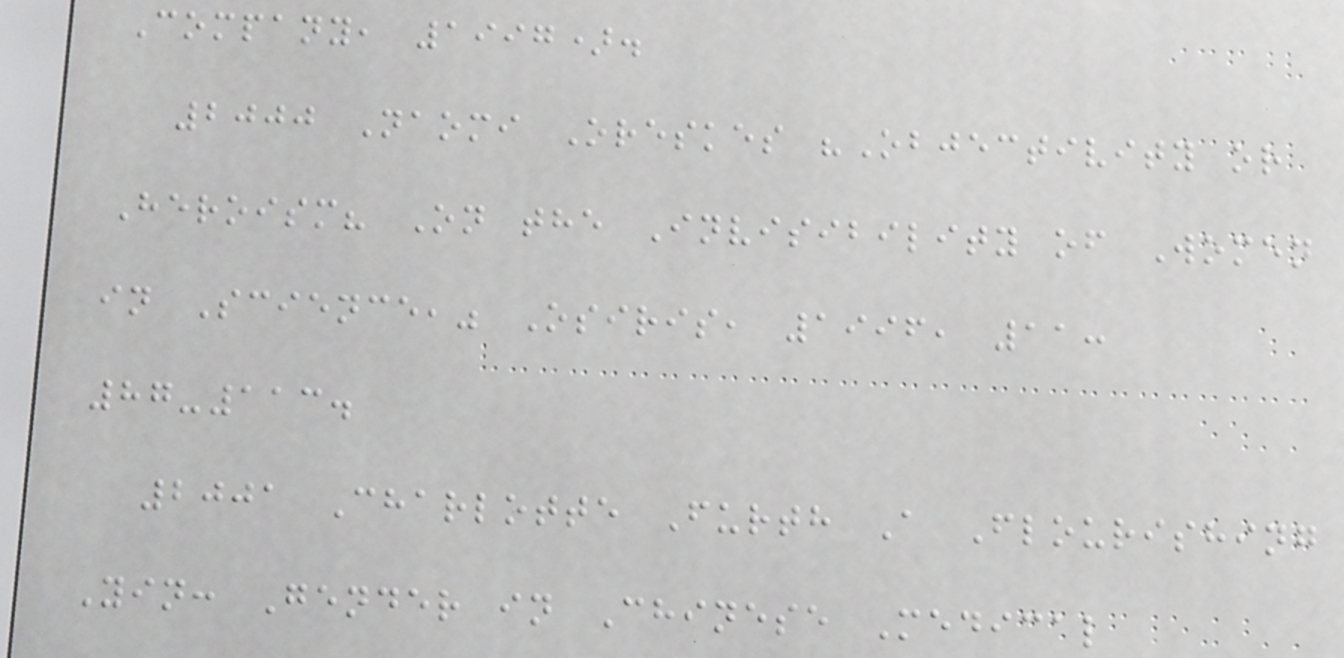Company, 1997).
2000 Naomi Oreskes "Objectivity or
Heroism? On the Invisibility of Women
in Science," Osiris, 1996, 11:
87-113.
2001 Charlotte Furth A Flourishing
Yin: Gender in Chinese Medical
